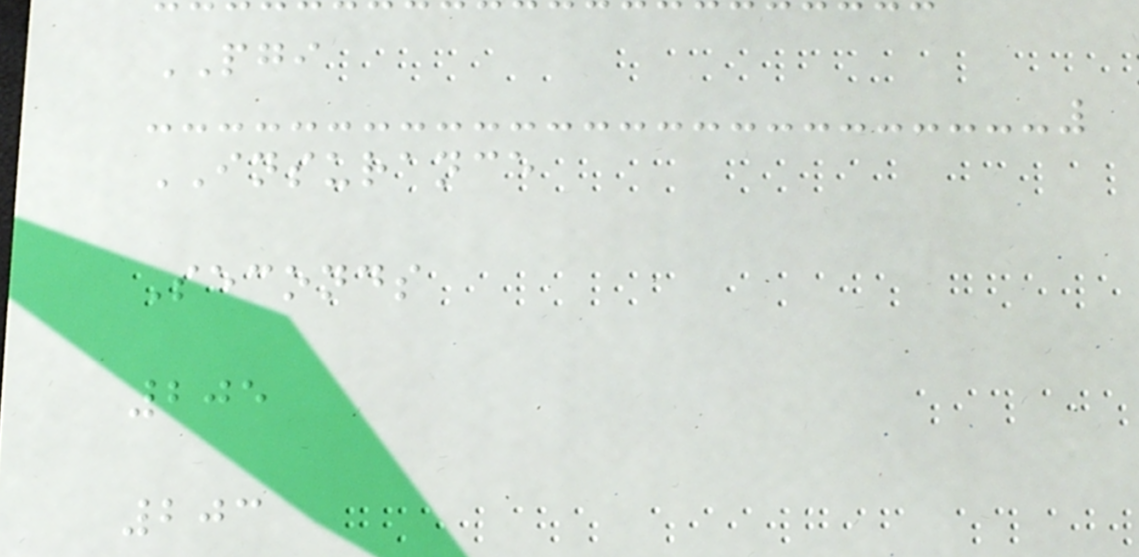PGI
INSURANCE
Seconds
205
203
